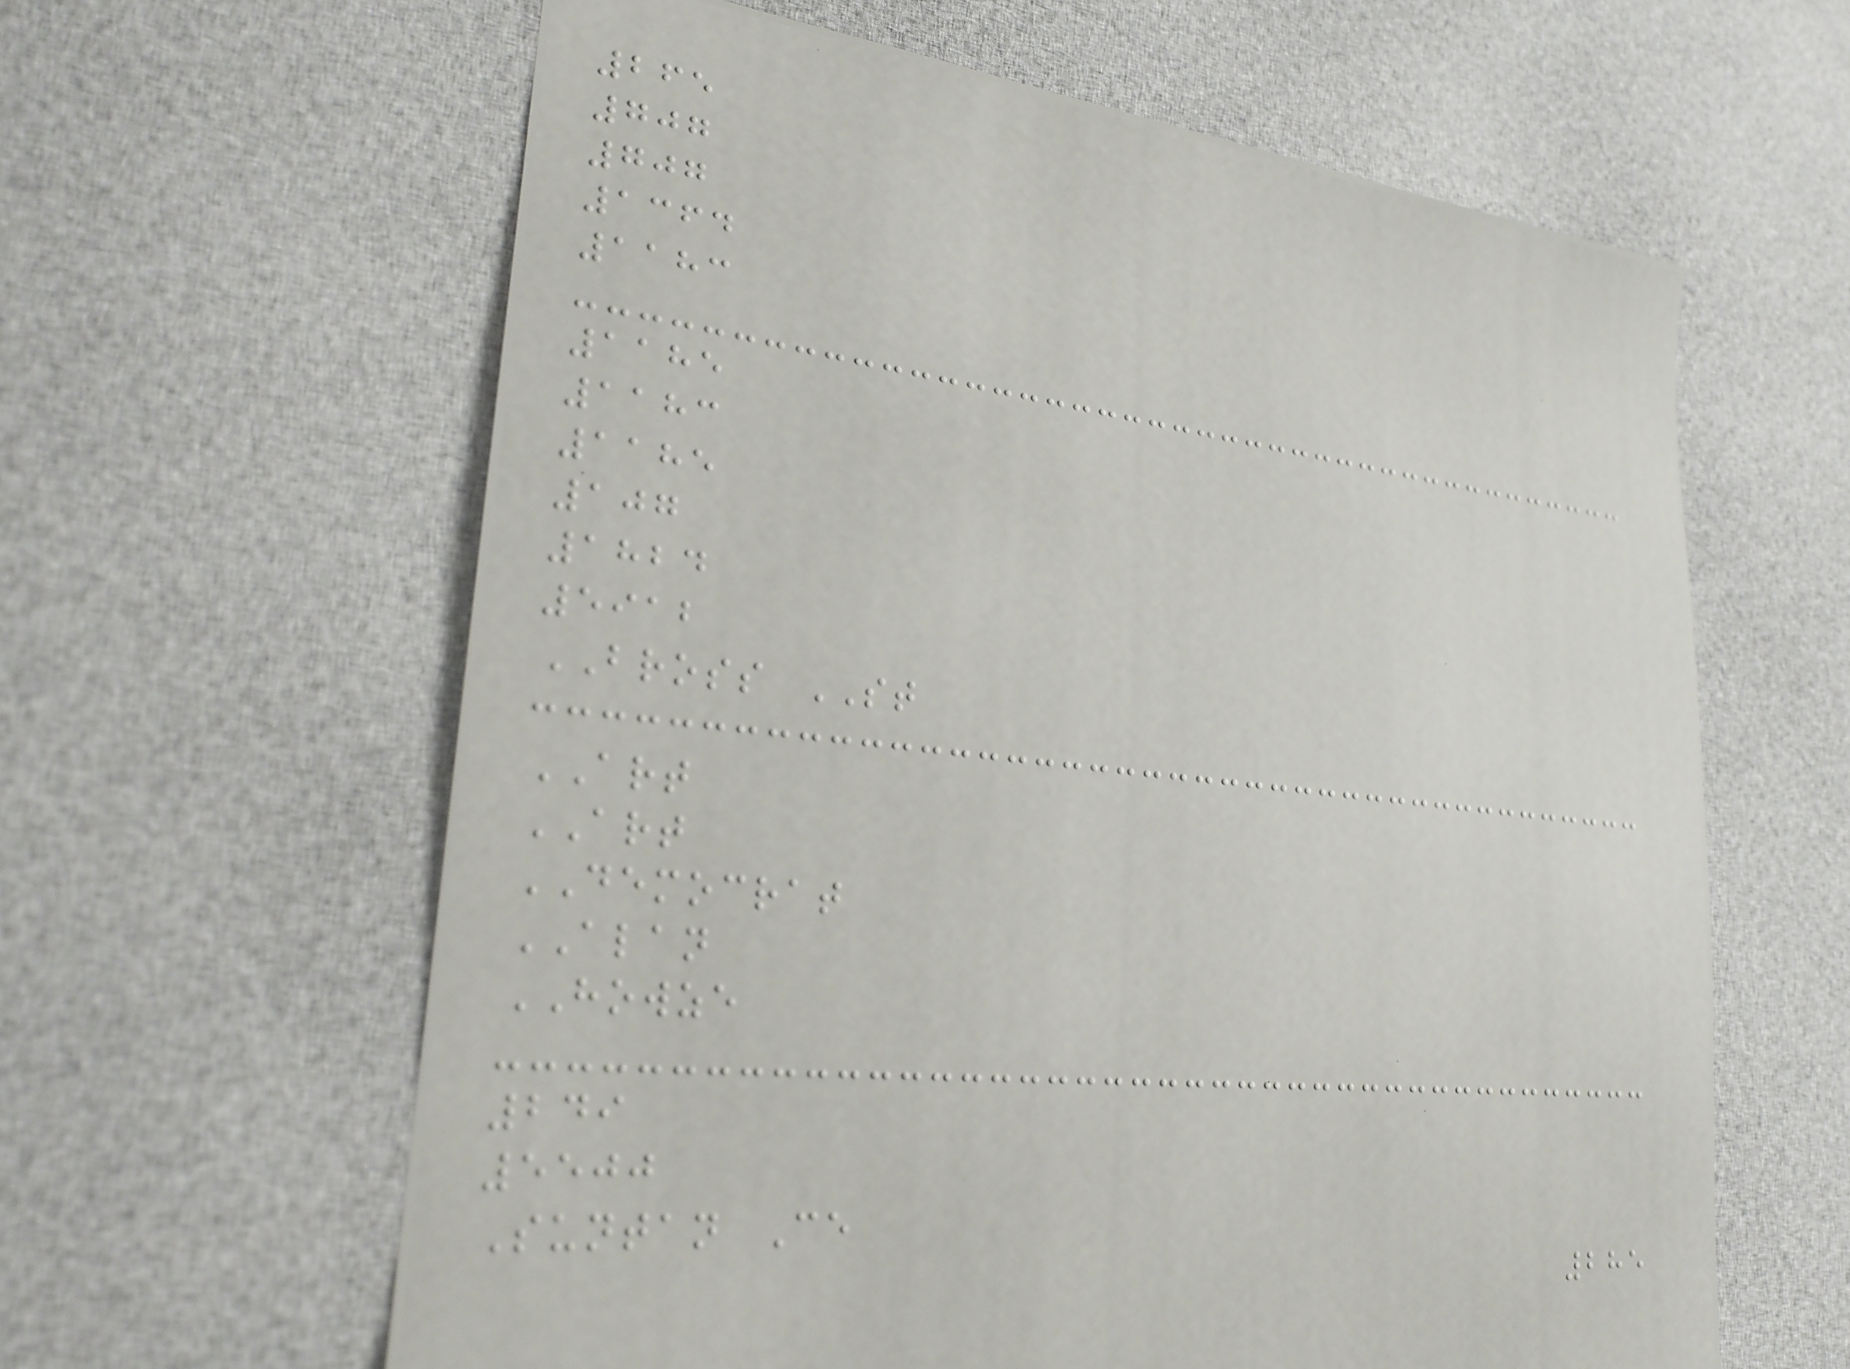265
707
707
1364
1183
1185
1183
1185
107
1824
5912
BROSS ST
ART
ART
DEMOCRAT
ALAN
HOWZE
249
5500
Suntan Ce
285
